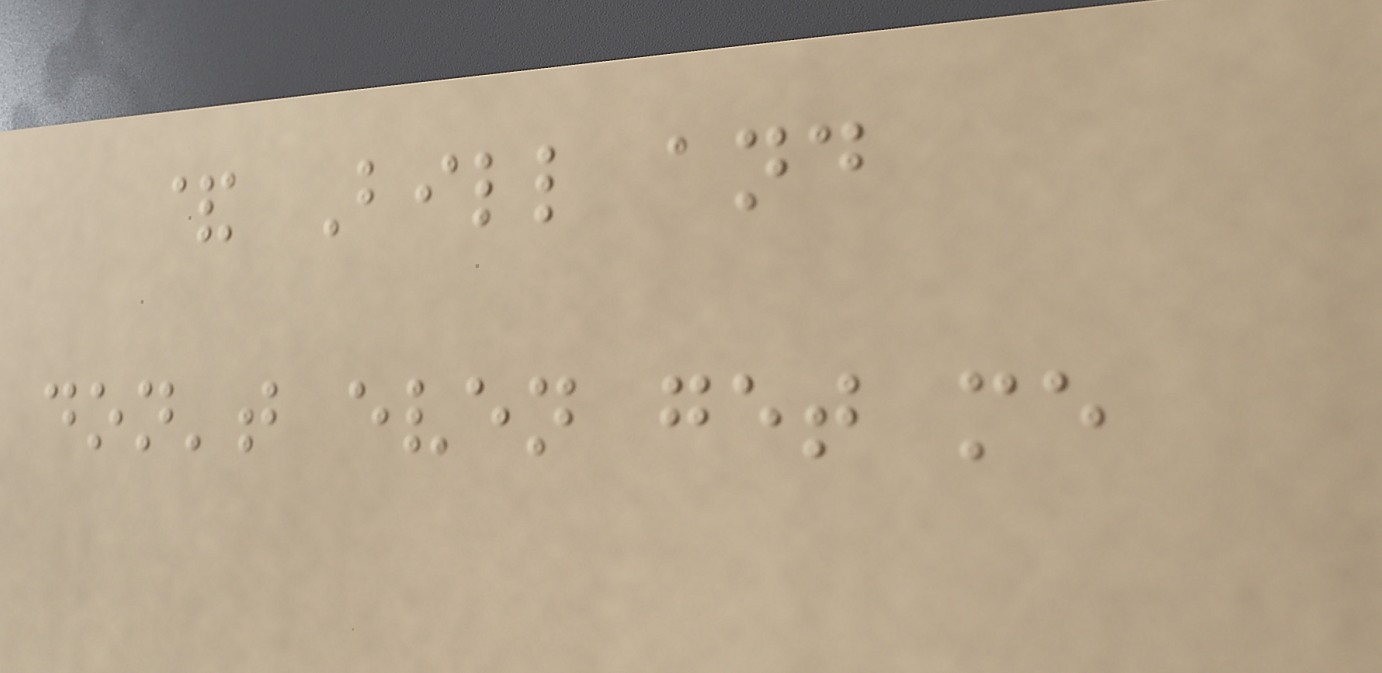& Bill and
don't even get me
